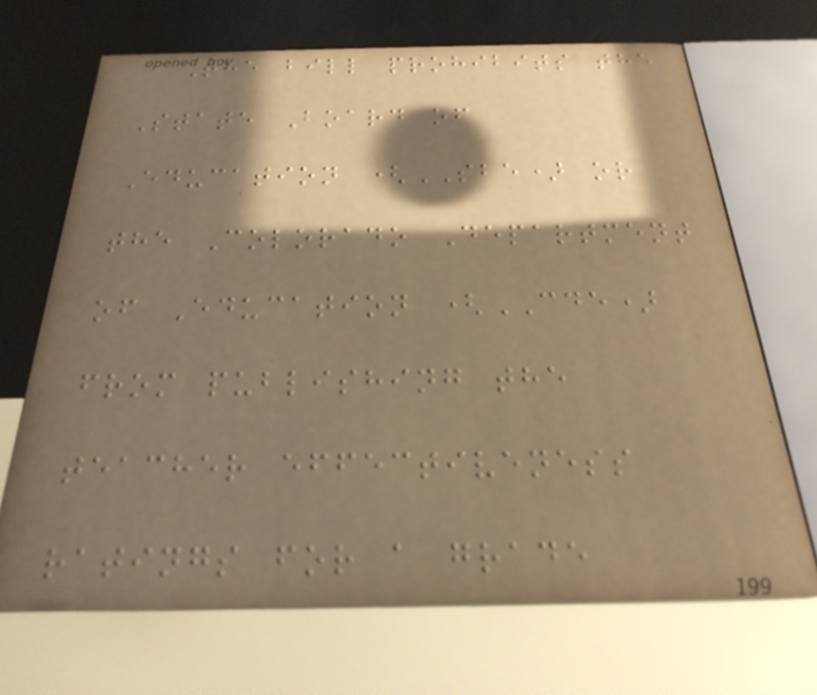The bill prohibits the
State Board of
Education (SBE) or
the Colorado Department
of Education (CDE)
from publishing the
teacher effectiveness
ratings for a grade
